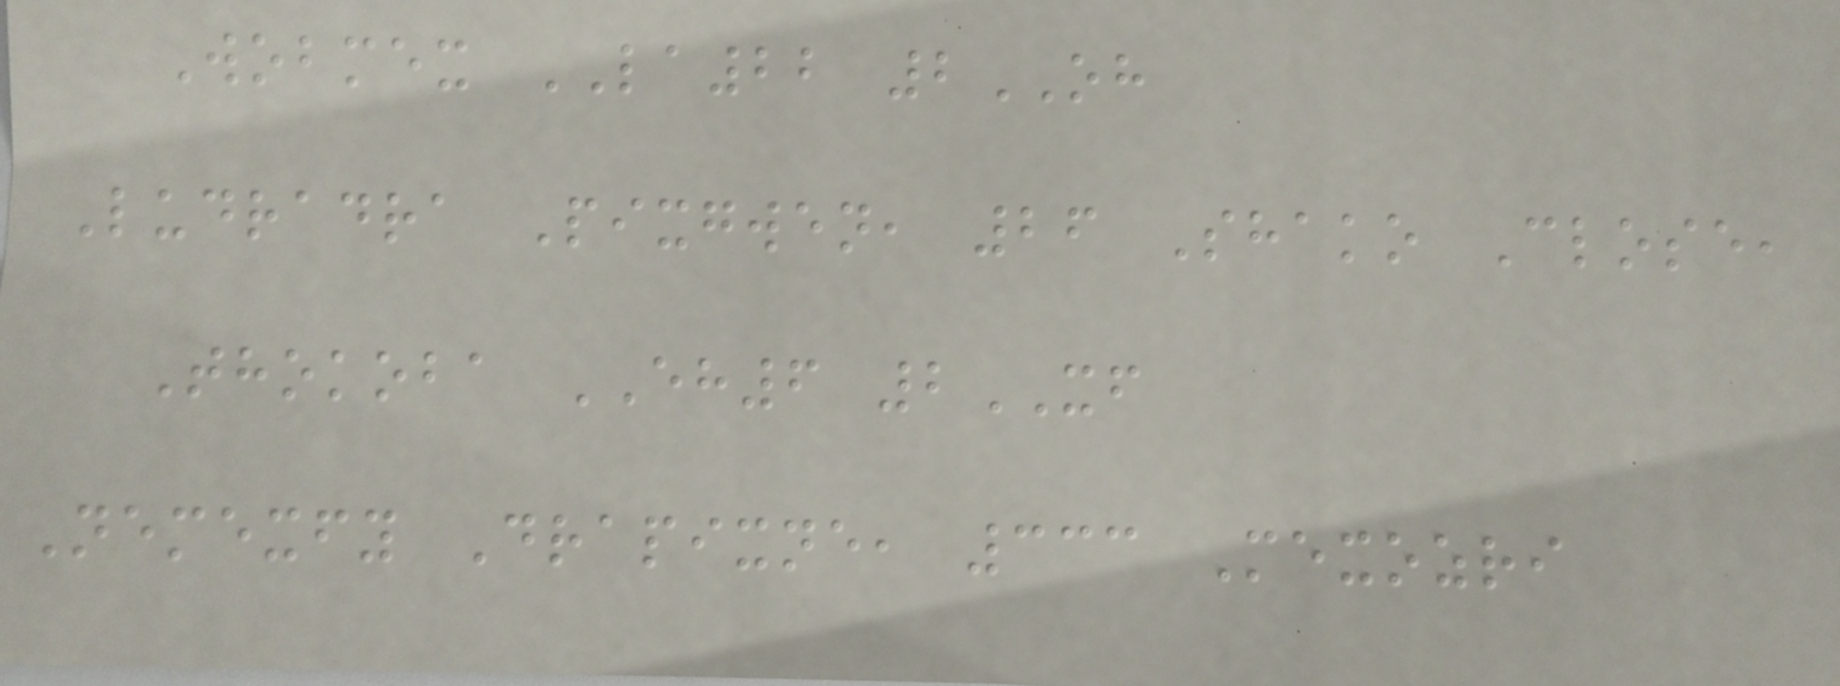Wobmex LA22 2OH
Ludradra Pixgwen, 26 Shako Close,
Thokoba EH6 2XF
Nemexfy Drapixne, 333 Mexozri
